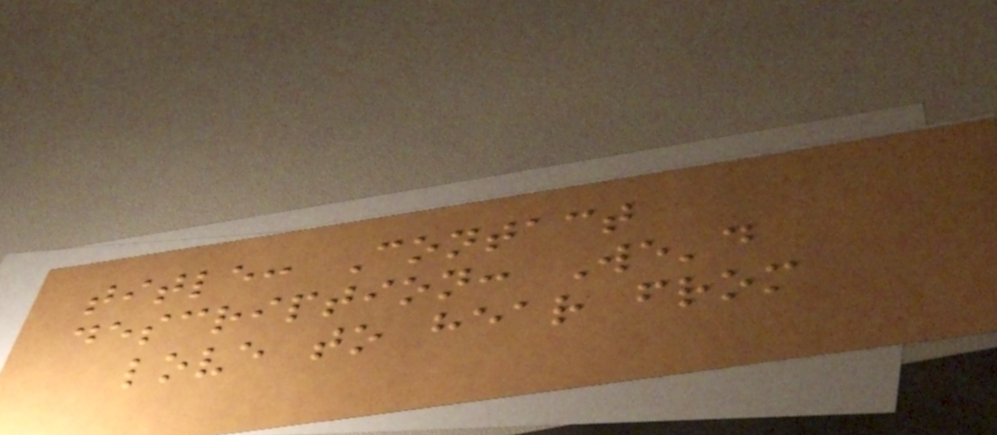title: Contact
description: We'd
love to hear from
